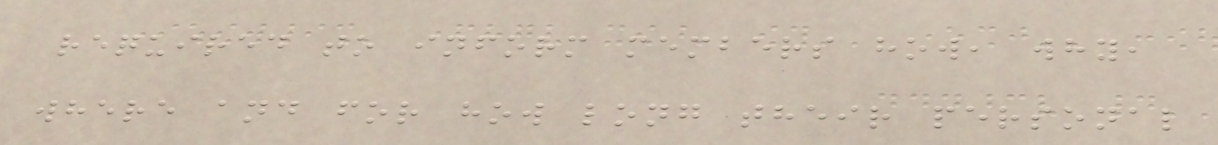required to inform members how, why,
where and for how long their personal
